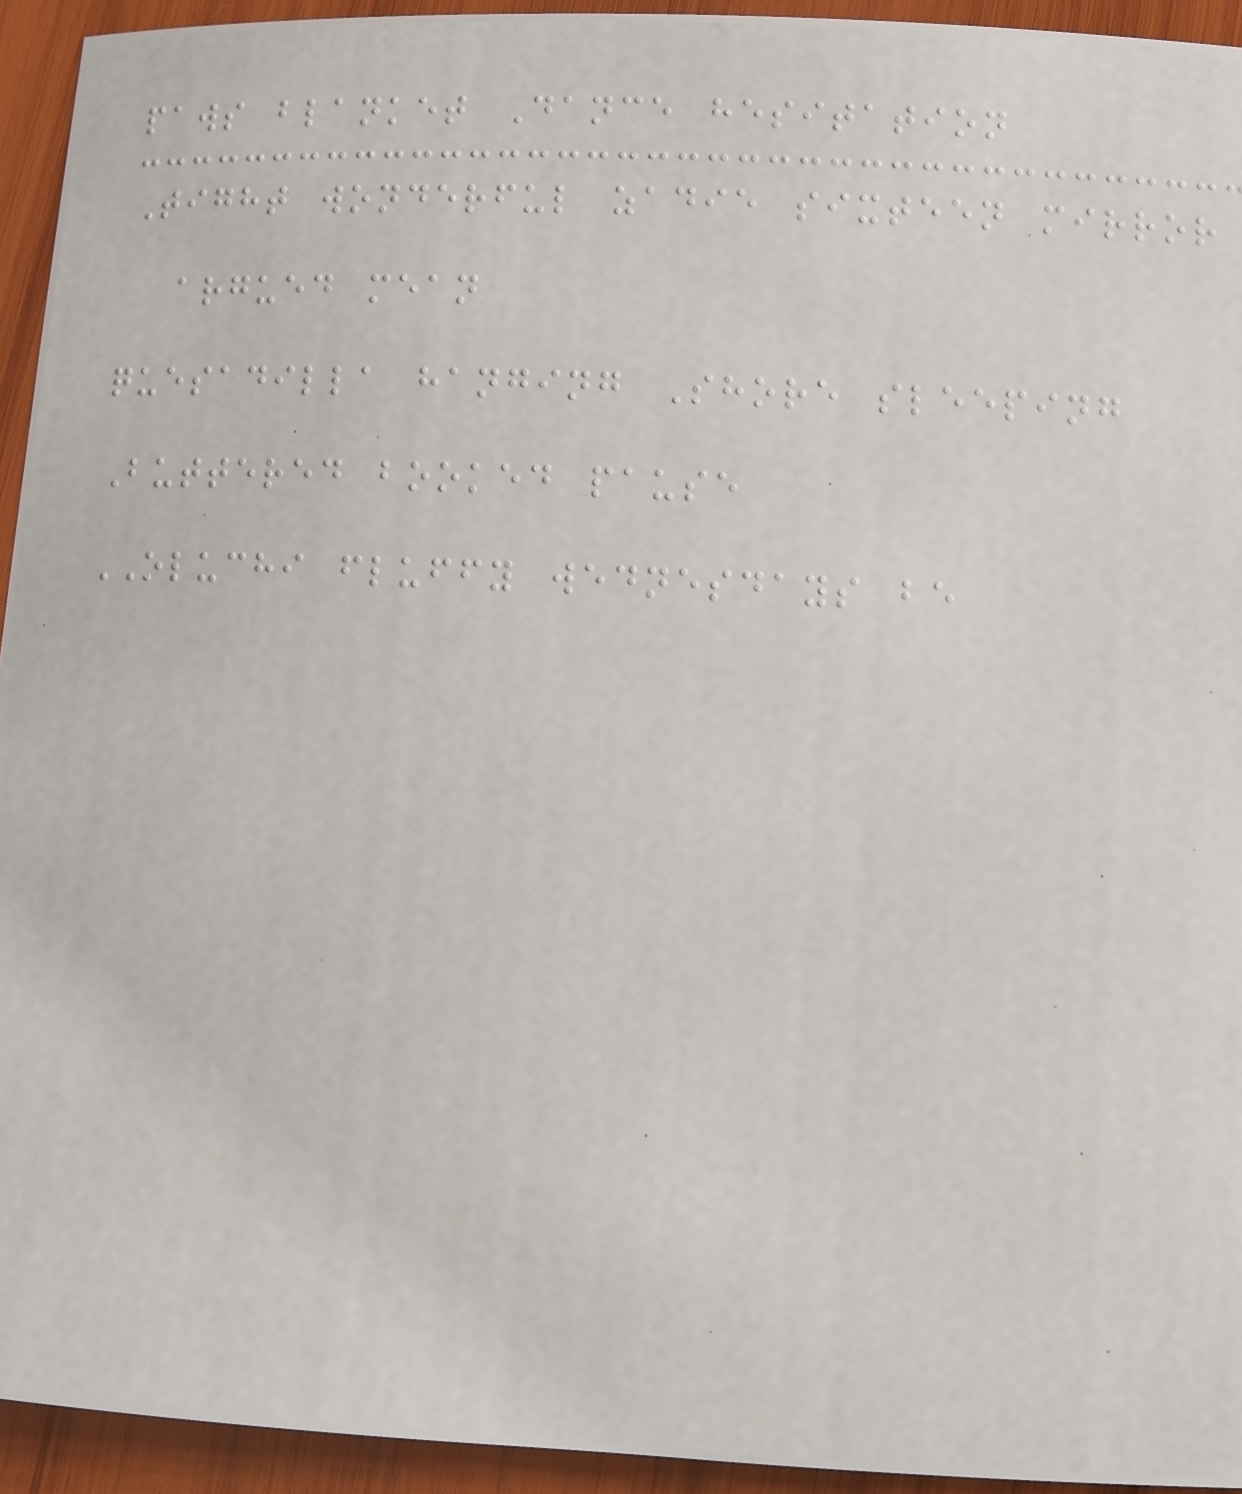paws blanket Dance hesitation
Tight wonderful zadie sixteen mirror
argued mean
quesadilla hanging Shore sleeping
Buttered booked pause
OLUCHI fluffy wednesdays be
